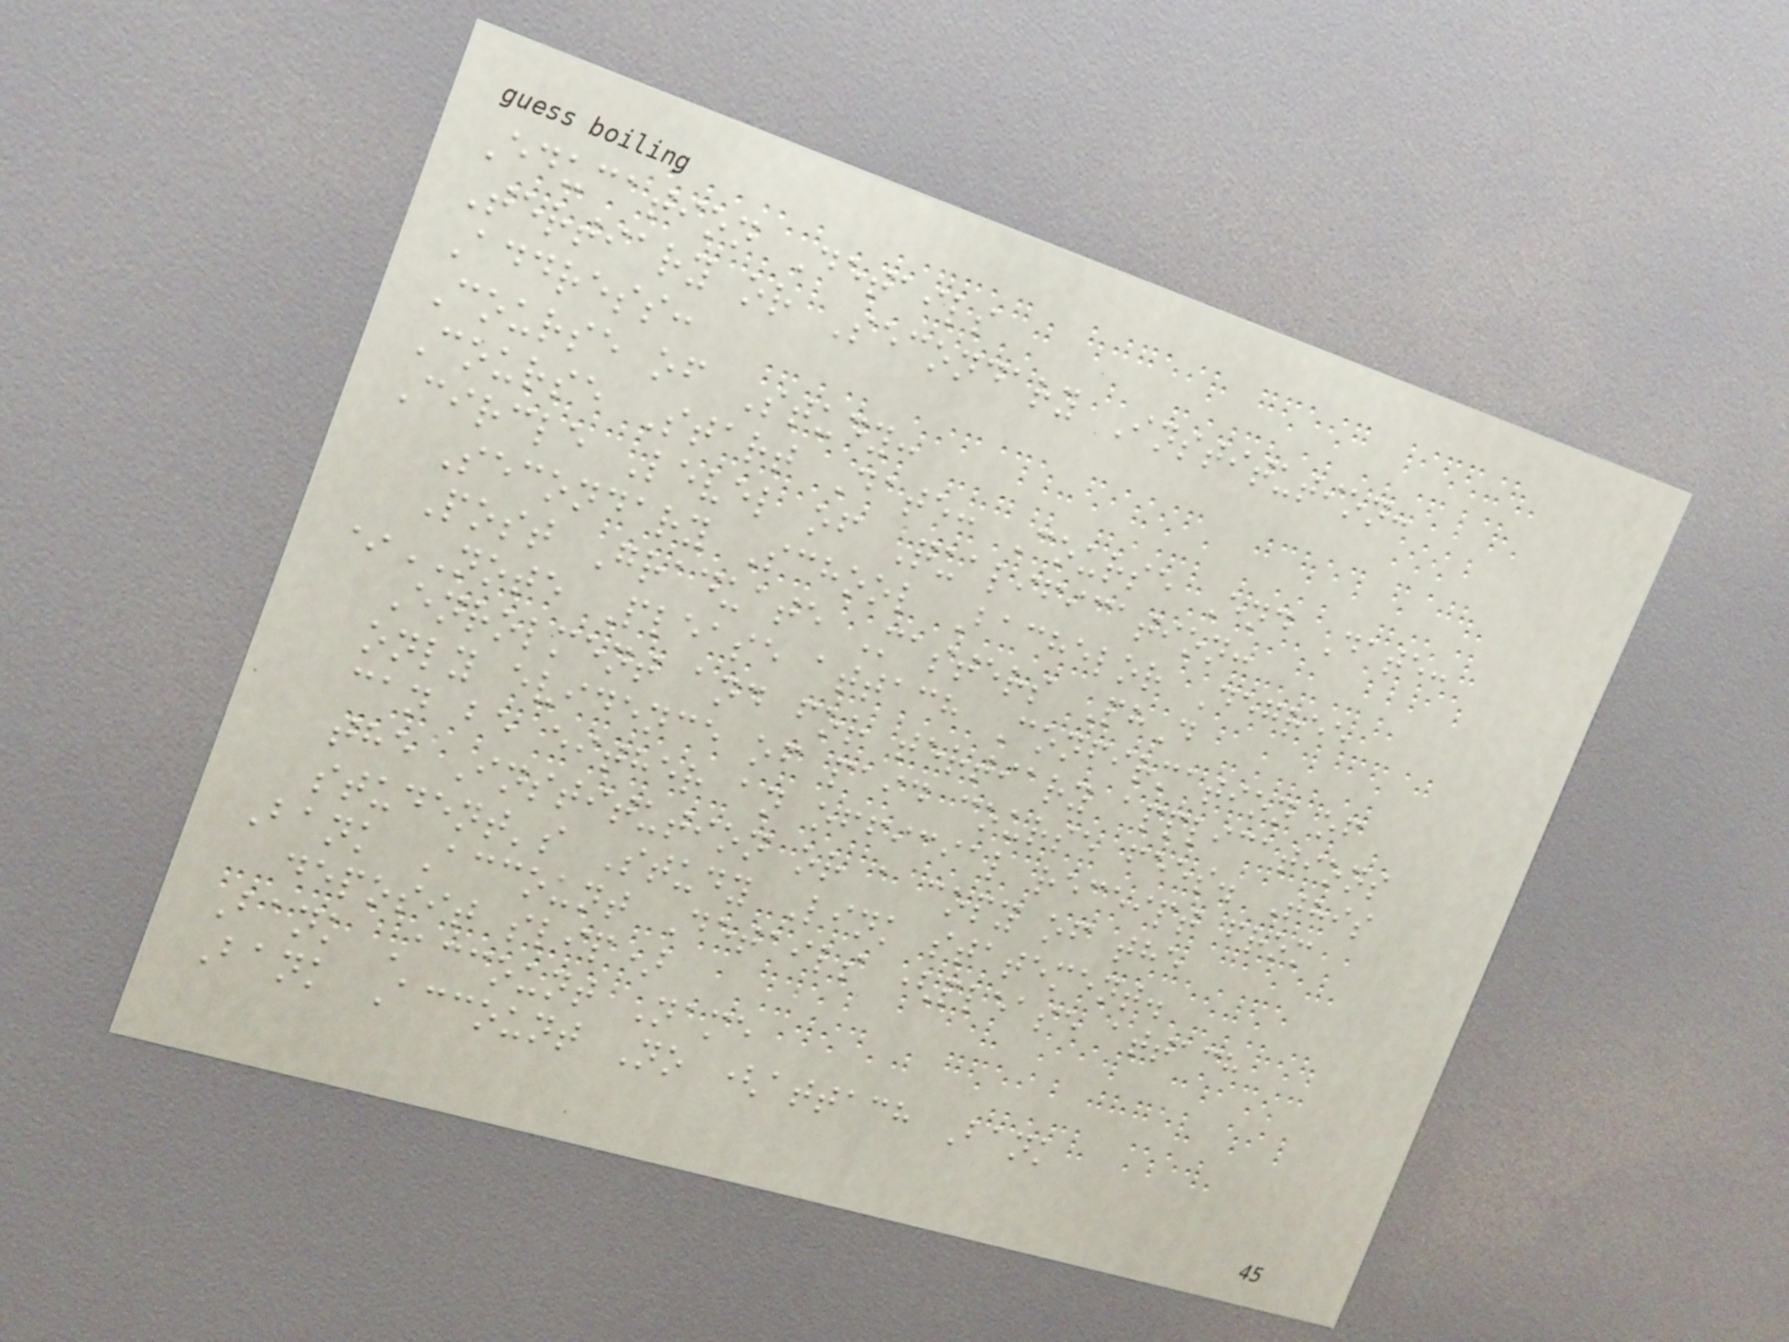Education Details
Tertiary or Secondary Institution:
Address:
Course of Study:
Course Start Date: Course End Date:
Circle Level of Qualification:
Secondary School Bachelor Degree
Post Graduate Masters PhD
*NOTE Please attach Confirmation of
Enrolment and for tertiary applications
only evidence of paid course fees. This
can be either an official receipt from
the Institution or a copy of the
student's Study Link statement.
Bank Account Details (please attach
deposit slip)
Bank Account Name
Bank Account No (attach Bank
